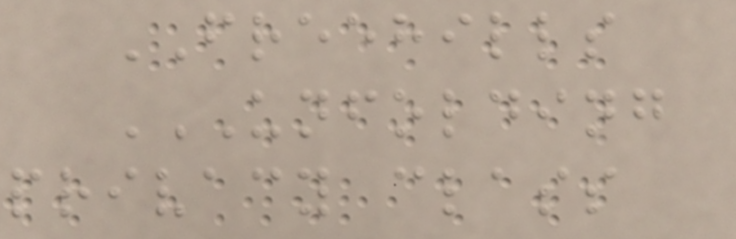FREEHILLS
UNFOLDING
PRIVACY CLASS
